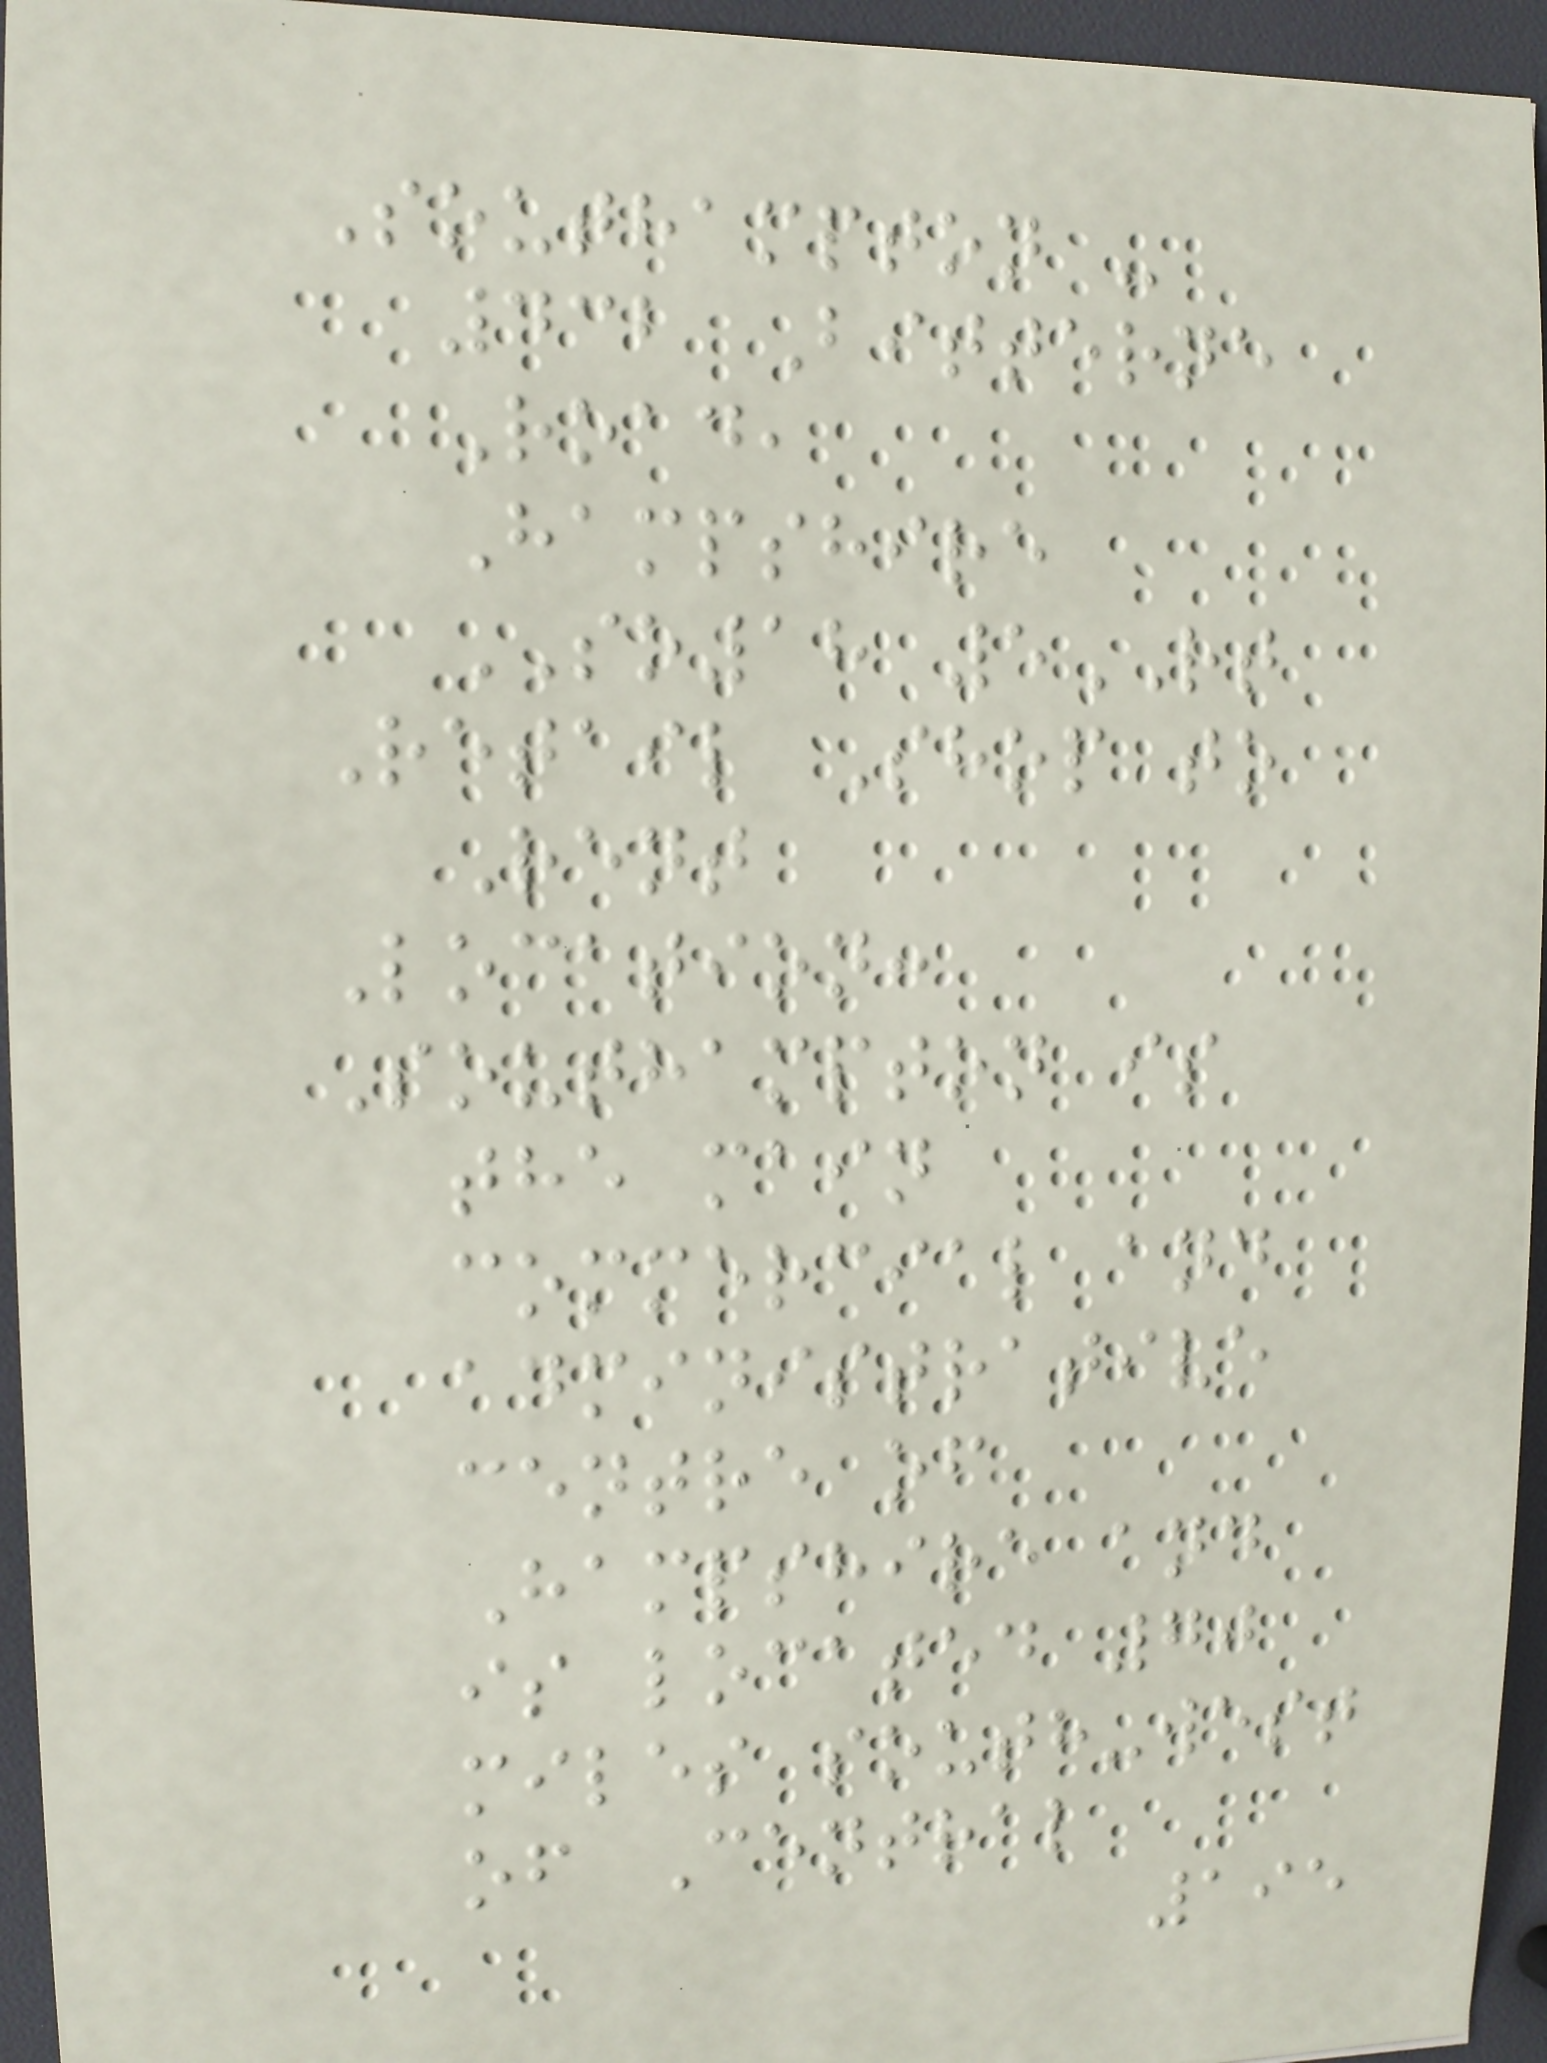Southampton -
432 Bitterne
Road,
Hampshire
SO18 5RT
Retail Shop to
Rent
Location:
Southampton is
the main
commercial and
administrative
centre of
Hampshire and
is located 70
miles south-west
of Central
195
